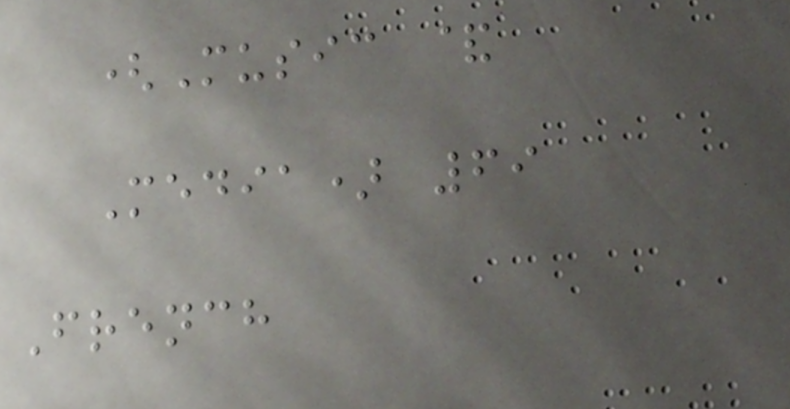(Music &
Media) 69
French
